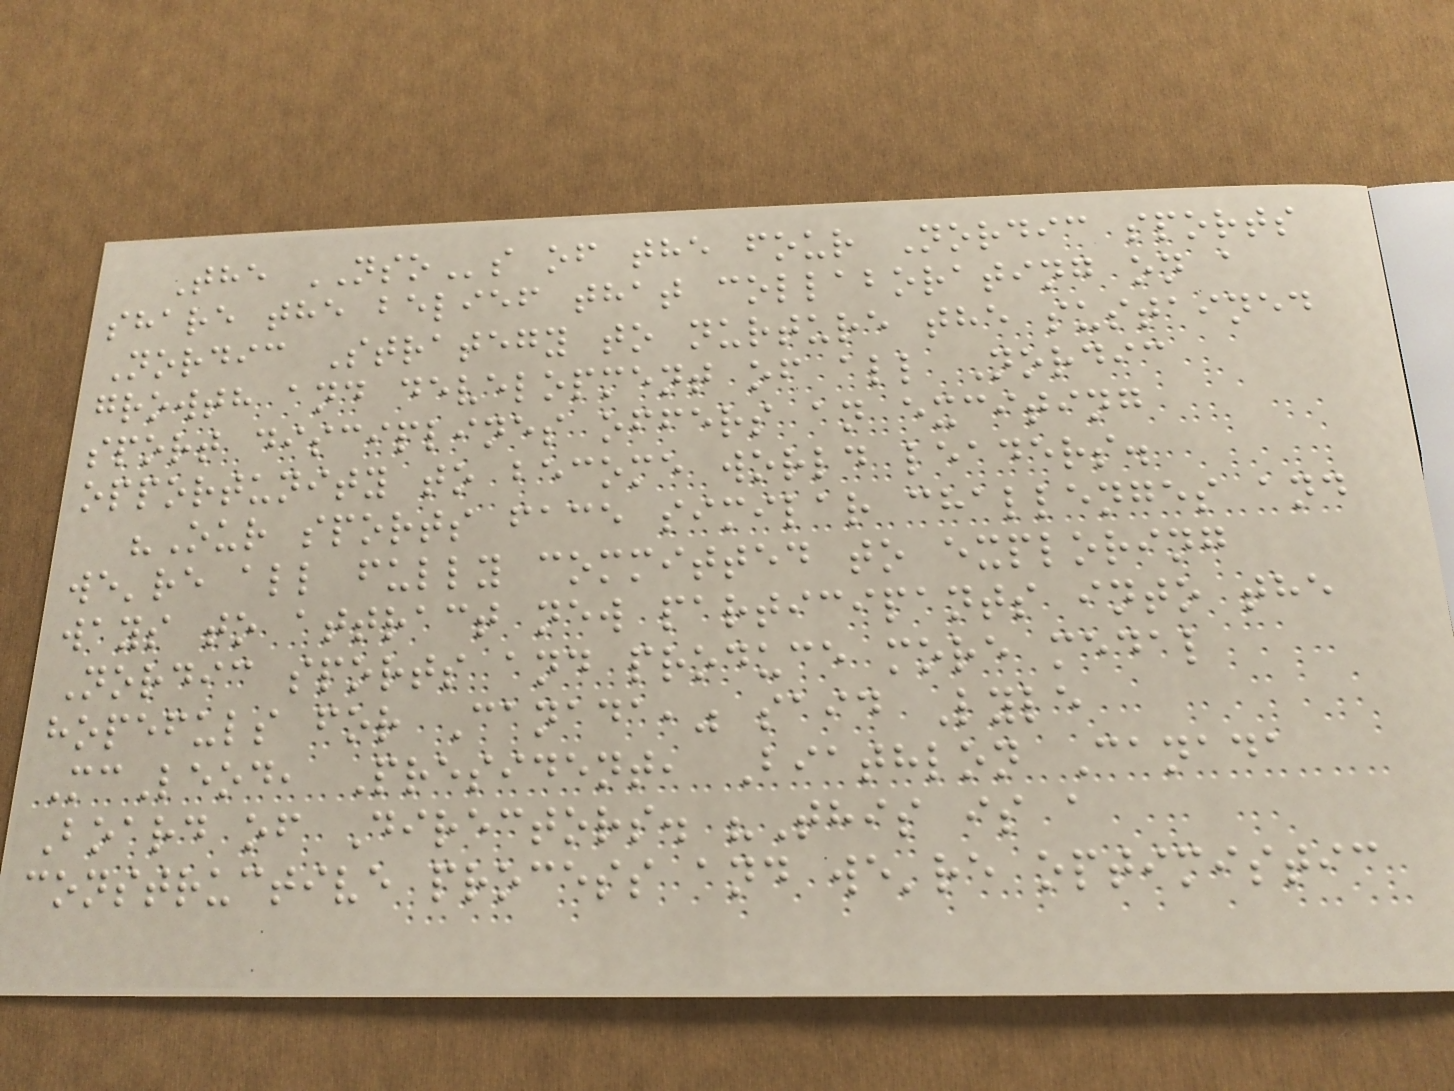The NSOs of the four Nordic sports
share the belief that collaborating on a
Nordic Strategy to nurture the sustained
growth and development of all Nordic
sport disciplines offers an exciting
opportunity to become world leaders.
"Our sports face similar challenges and
we're all fully committed to exploring
ways to attract new participants into the
Nordic sports and produce more medal
hopefuls for Canada," said Lyle
McLeod, President, Biathlon Canada
Board of Directors. "This is a
constructive process and we're optimistic
